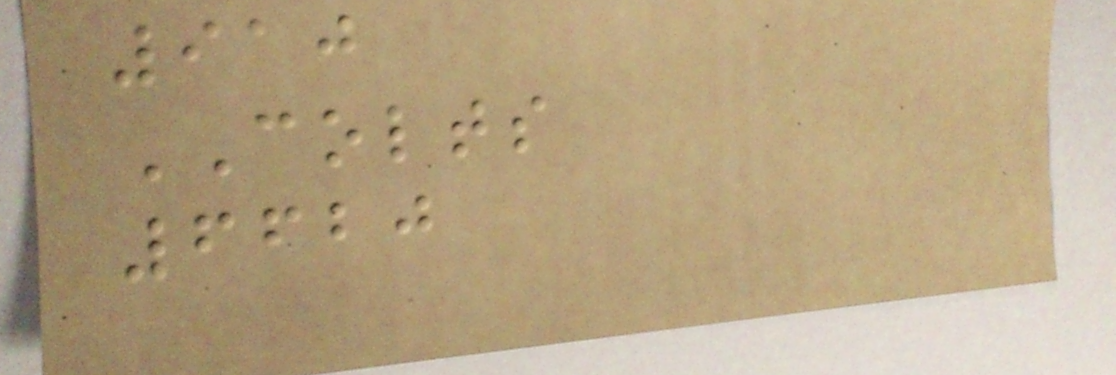910
COLTS
6620
